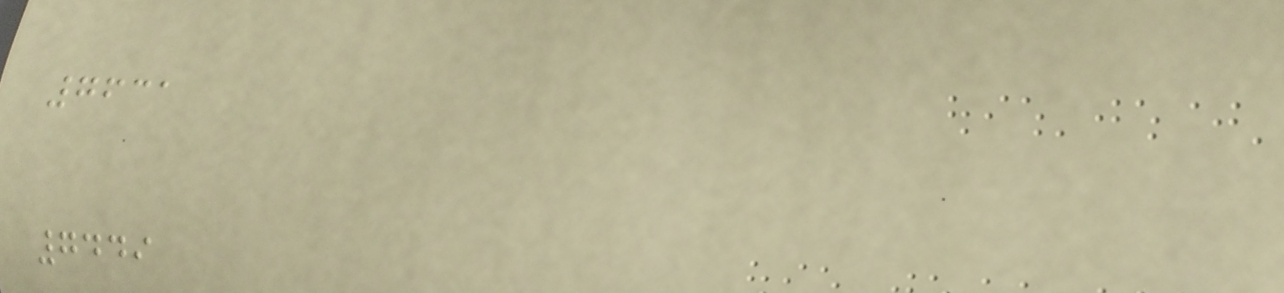7631
7449
